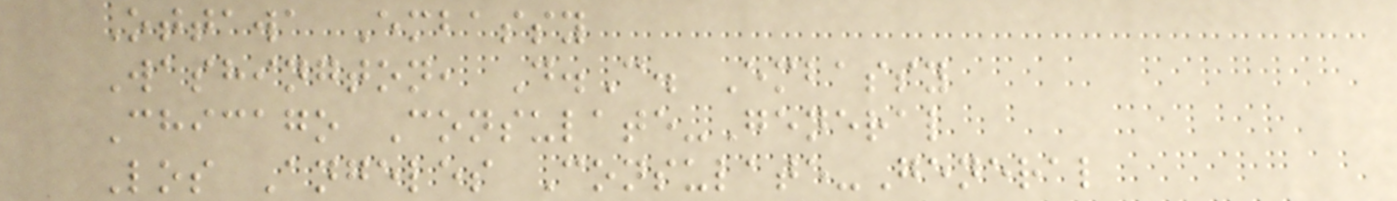Ottawa Embassy
Washington, D.C. Embassy
Chicago Consulate-General
Los Angeles Consulate-General
